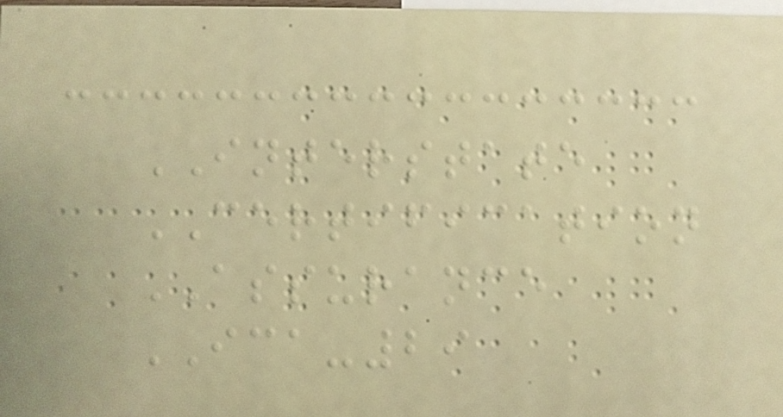INTERSTATE
CERTIFICATION
ASSURANCE
ICA-29
